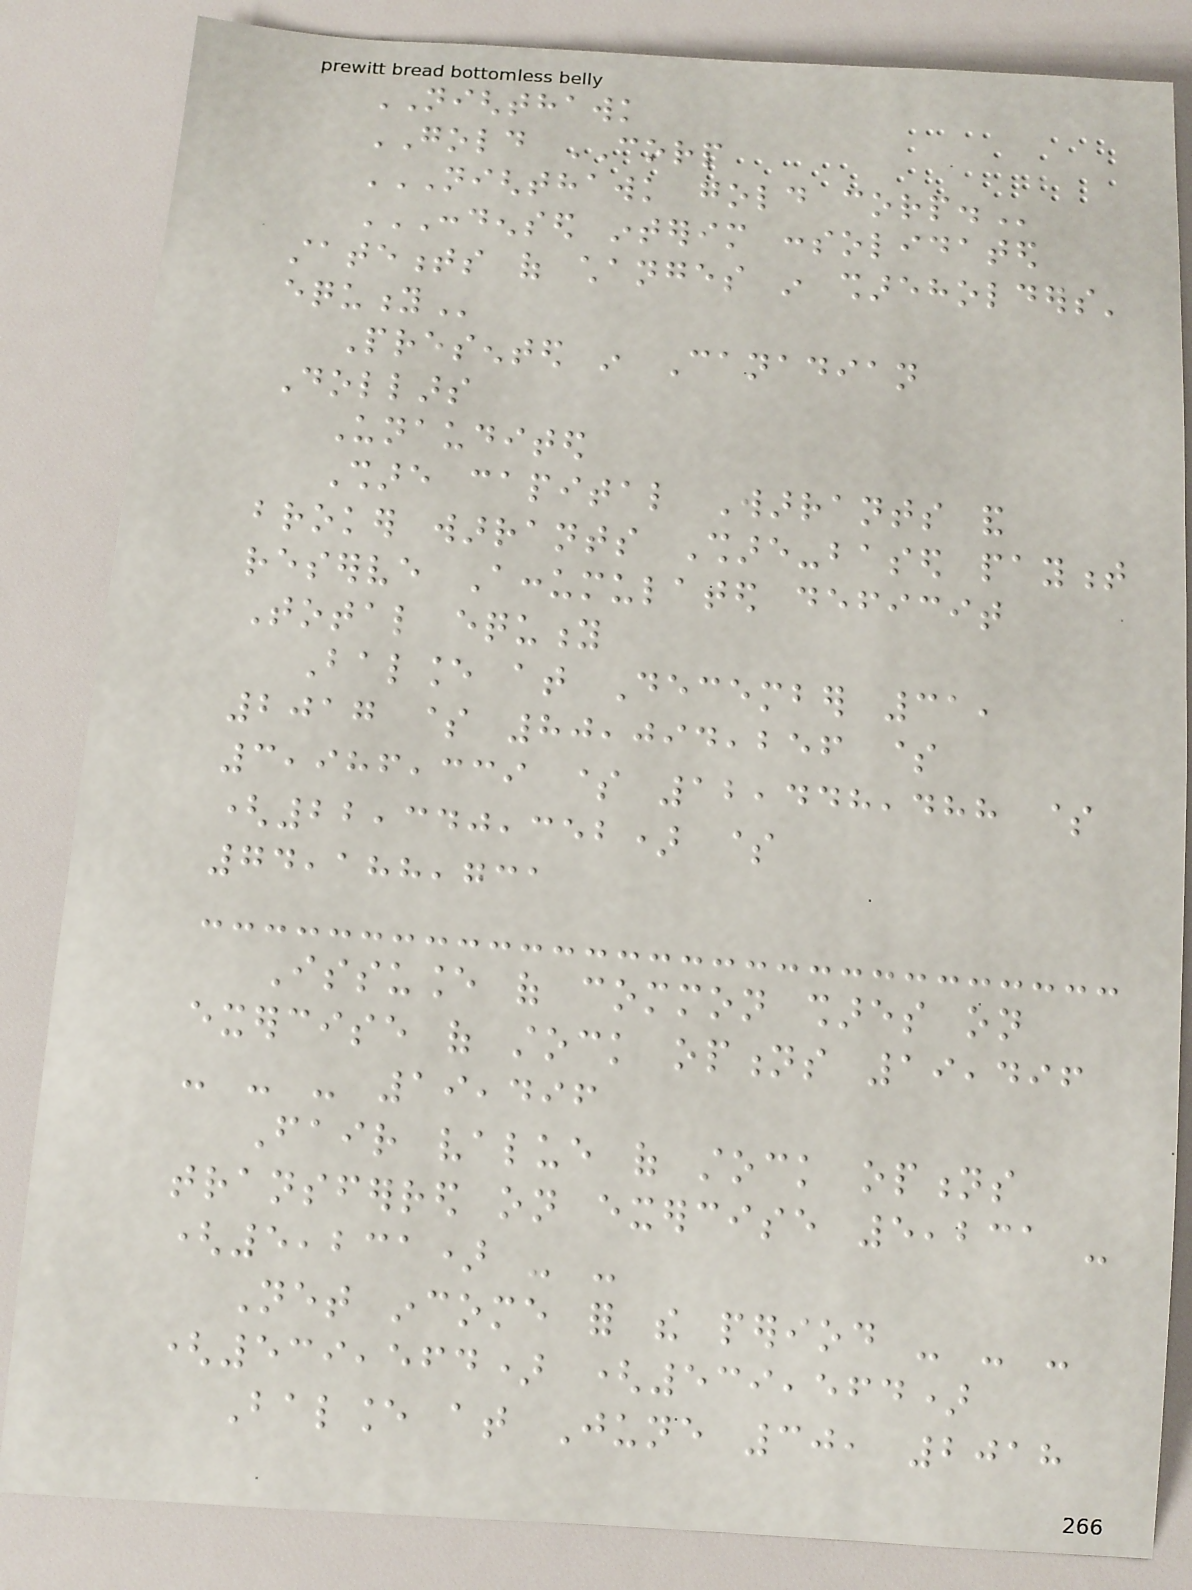NIGHTHAWK
GOLD CORP
NIGHTHAWK GOLD CORP.
CONDENSED INTERIM CONSOLIDATED
STATEMENTS OF CHANGES IN SHAREHOLDERS'
EQUITY
Presented in Canadian
Dollars
Unaudited
Share capital Warrants and
broker warrants Share-based payment
reserve Accumulated deficit
Total equity
Balance at December 31,
2017 $ 80,094,256 $
3,986,339 $ 12,448,488 $
(22,340,352) $
74,188,731
Issuance of common shares on
exercise of stock options 19,496
- - - 19,496
Fair value of stock options
transferred on exercise 5,231 -
(5,231) - -
Net income for the period - - -
(539,564) (539,564)
Balance at June 30, 2018
